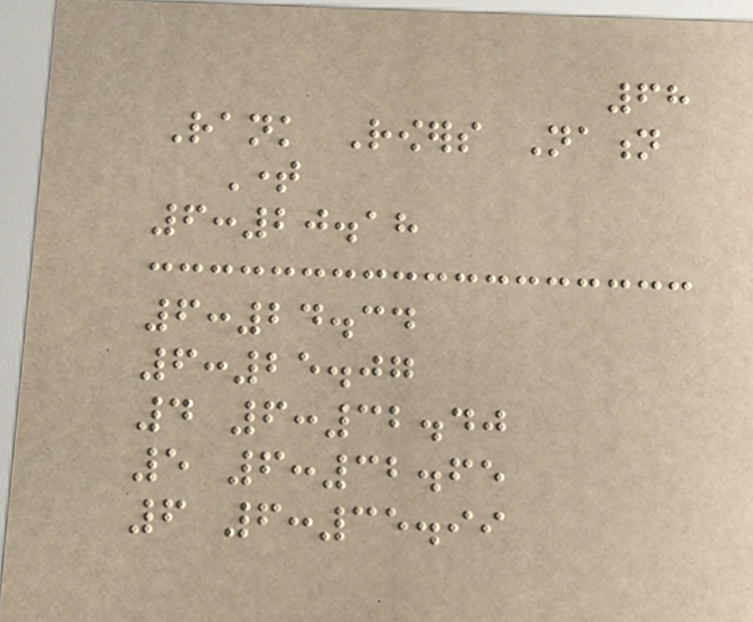68
Rank Rowers Nation
Time
6:20.18
6:24.34
6:25.07
4 6:32.40
5 6:32.65
6 6:35.99
